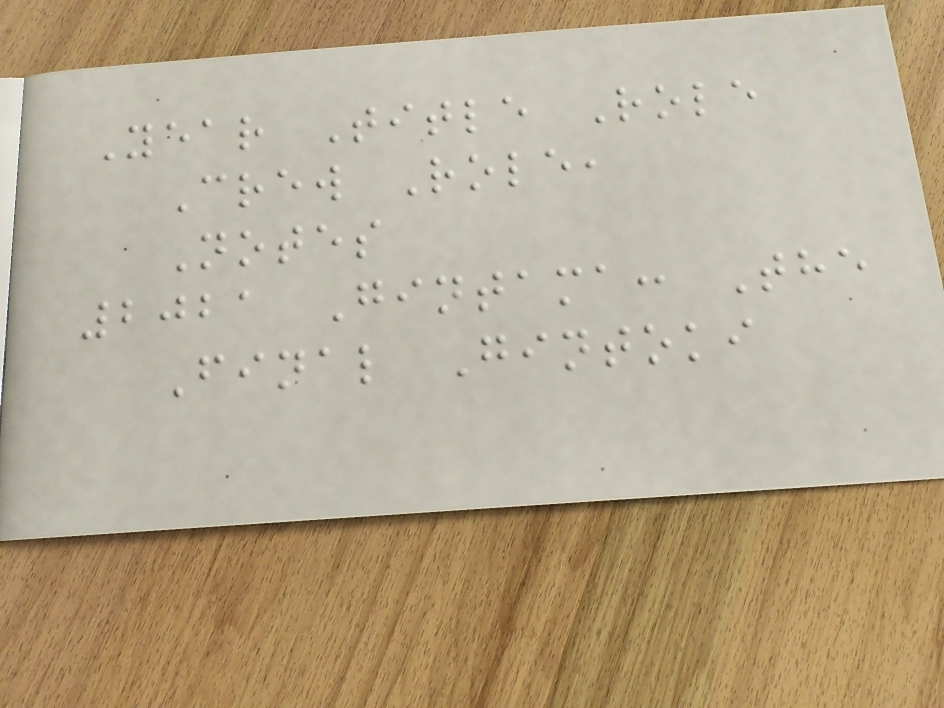Year Title Role
Crew Role,
Notes
2021 Gintama: The
Final Gintoki
